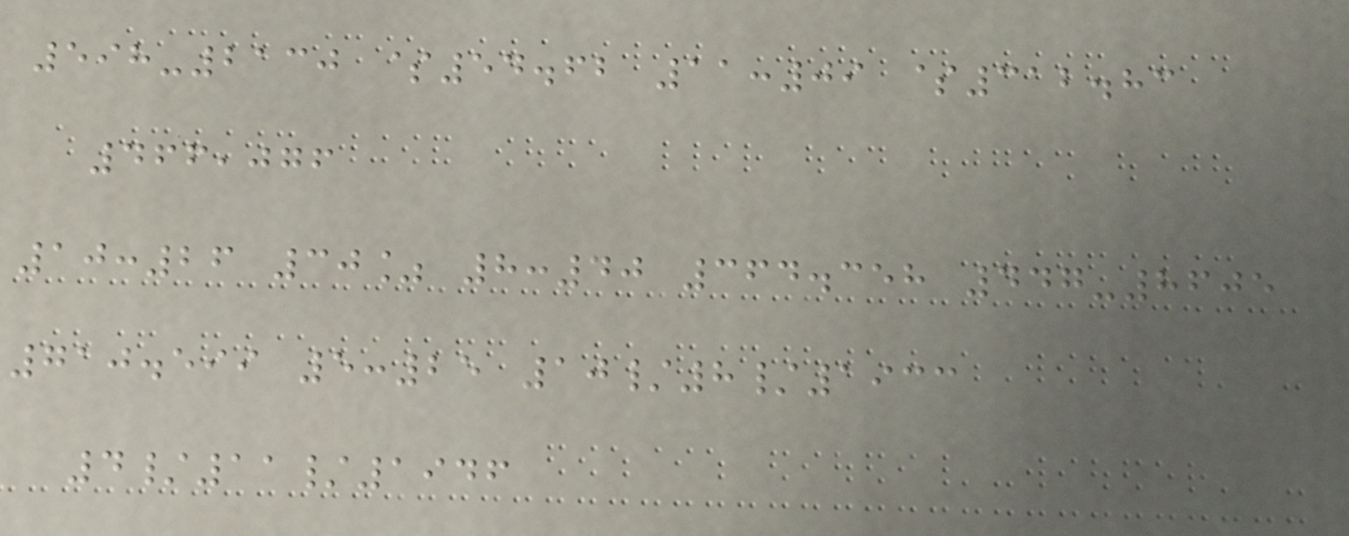598-2130 $54.62 11:09 $312.83
466,076
10:26 30% 8:40 364.358 447-8605
710.599 5:25 10/8/1933
4/11/1946
